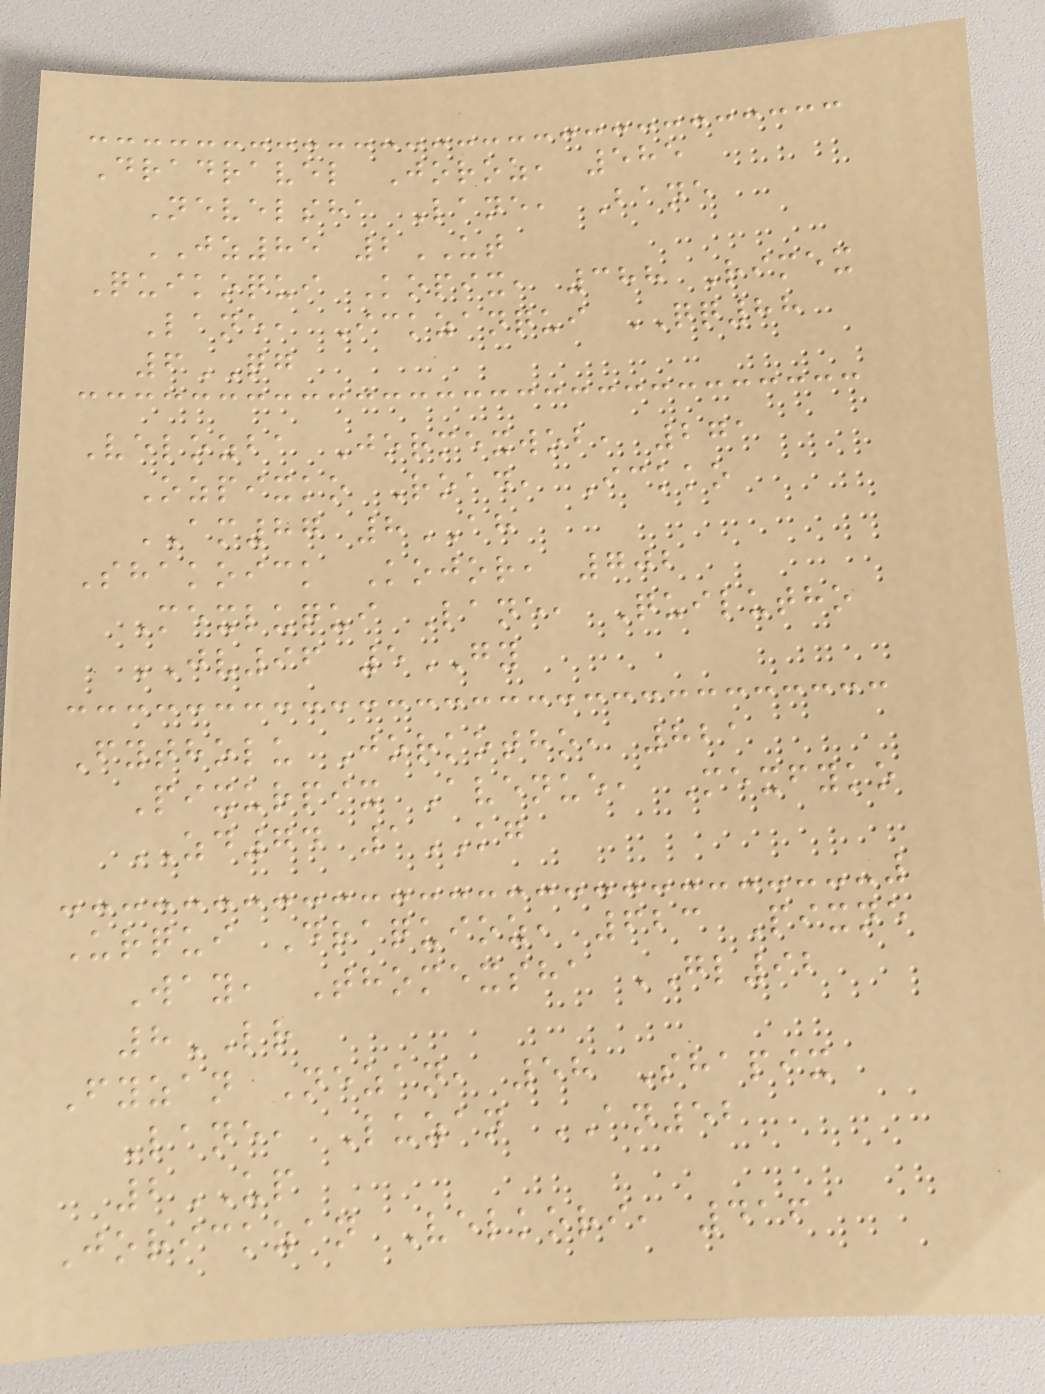Dradravel Joroz, 585
Nevelsha Lane, Bane
JZ85 2UT
Quikoqui Kopix, 388 Rimex
Lane, Ickzanqui QQ88
6QG
Velozba Jormexwob, 271
Ozpixko Road, Ickko
AM87 8AH
Shakoick Kojor, 702
Mexluqui Lane, Quilutho
JV96 5GY
Fytholu Jorkotho, 821
Pixurpix Avenue, Mexfyko
ZD74 1KG
Urqui Draquioz, 623 Pixne
Way, Thomexsha GL92
8LR
Fyzan Nezan, 58 Shapix
Lane, Luzan AN52
2UP
Jorickzan Velkori, 416
